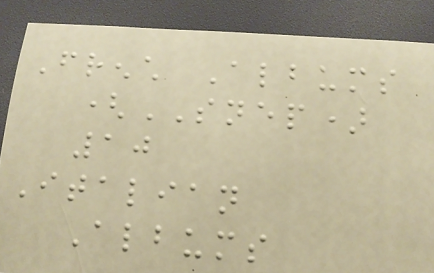French Albums
(SNEP)
10
Italian
Albums
